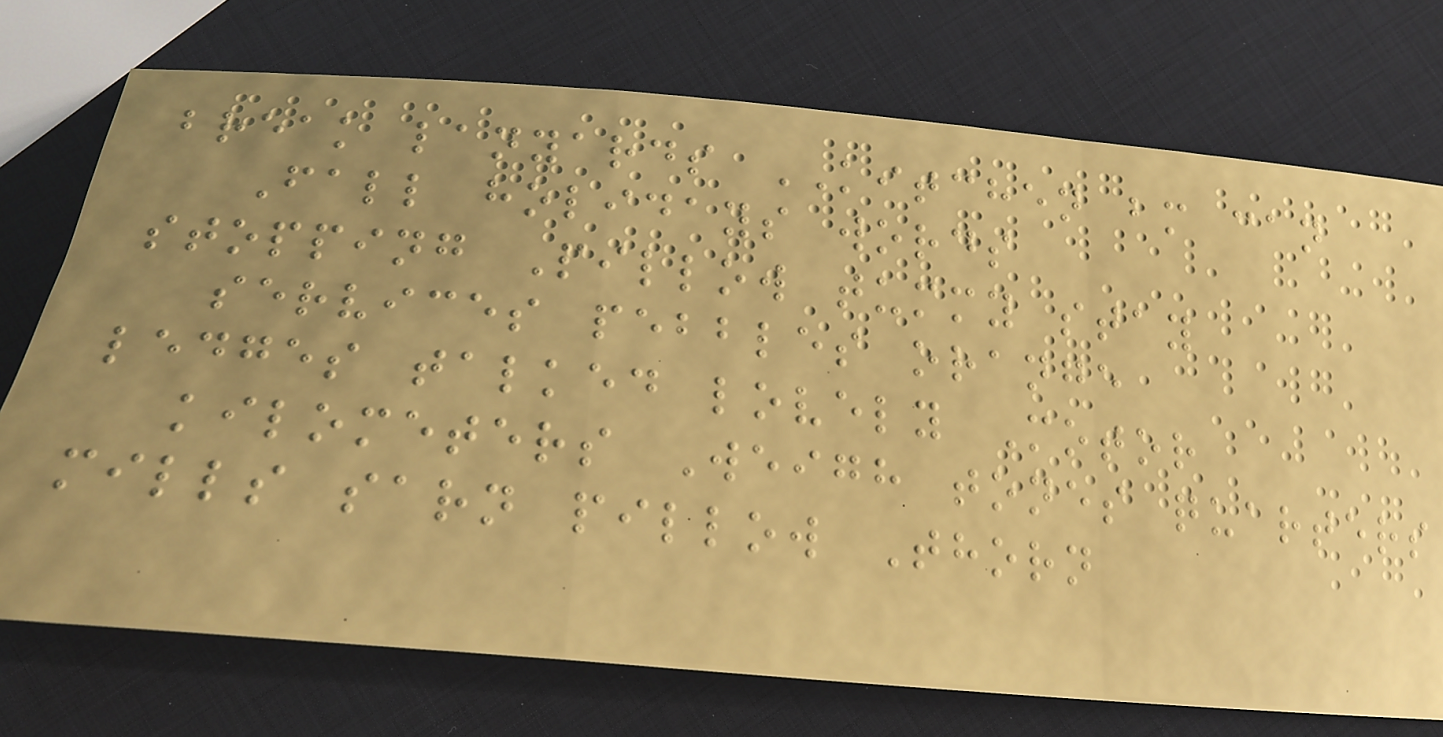break lanyards KITCHEN bm can
Fall holidays words
stopping Pillow tummy stay
services pebbles orange
ledges talked lovely Motor
kilometers Weigh tones quarters
mills sarn pillow Thorn
